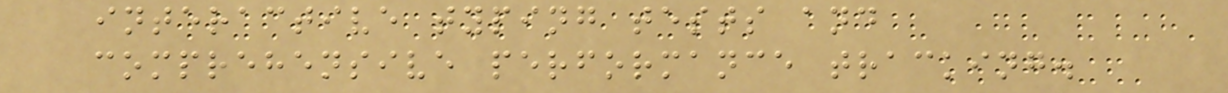interactive typing tests and
comprehensive performance tracking.
